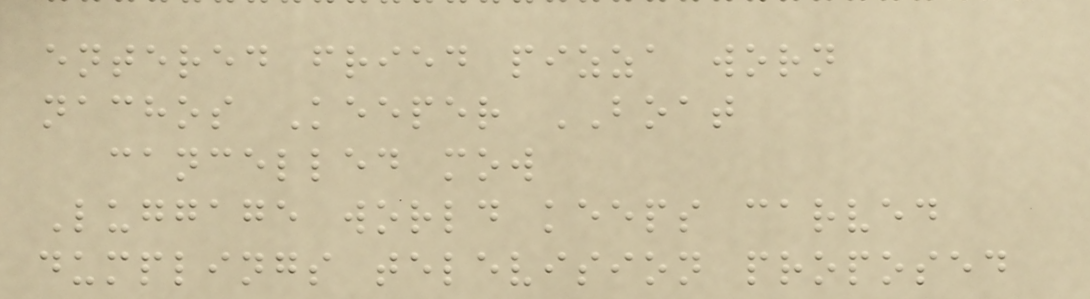entered fried pizza worn
nachos Keeper BOAT
cancelled mow
Luggage world keeps carved
dumplings television proposed
